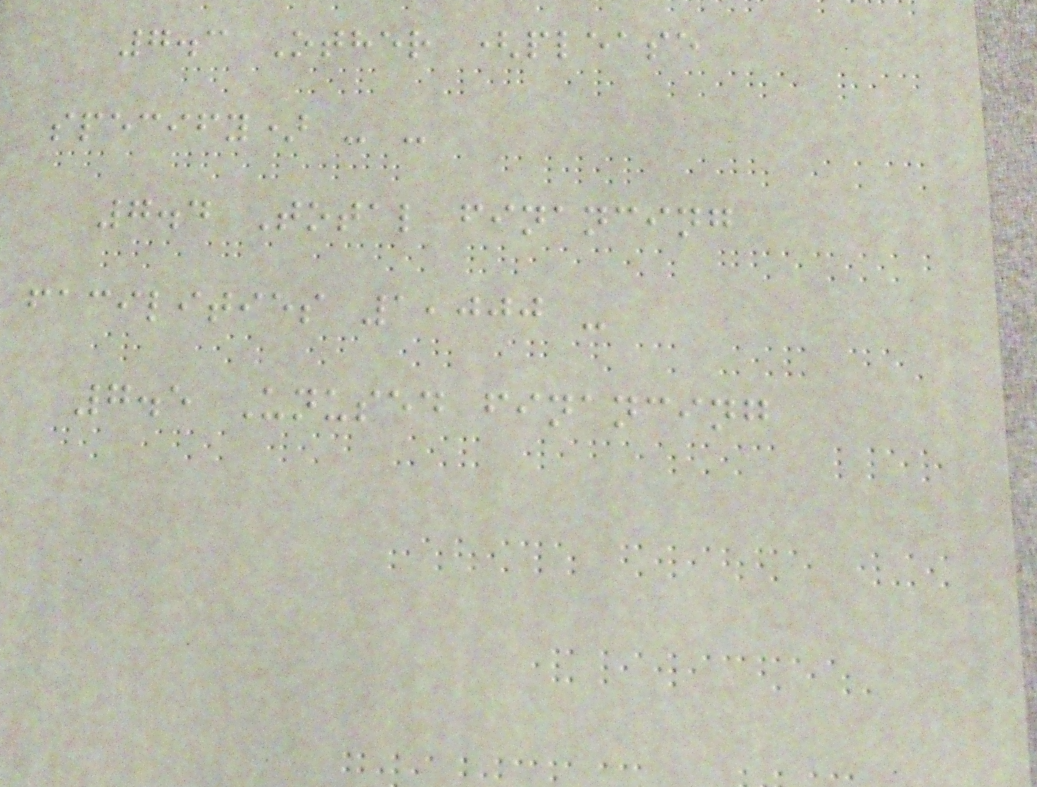7.3 Other (please
specify) - -
7.4 Total financing
facilities 1,000 -
7.5 Unused financing
